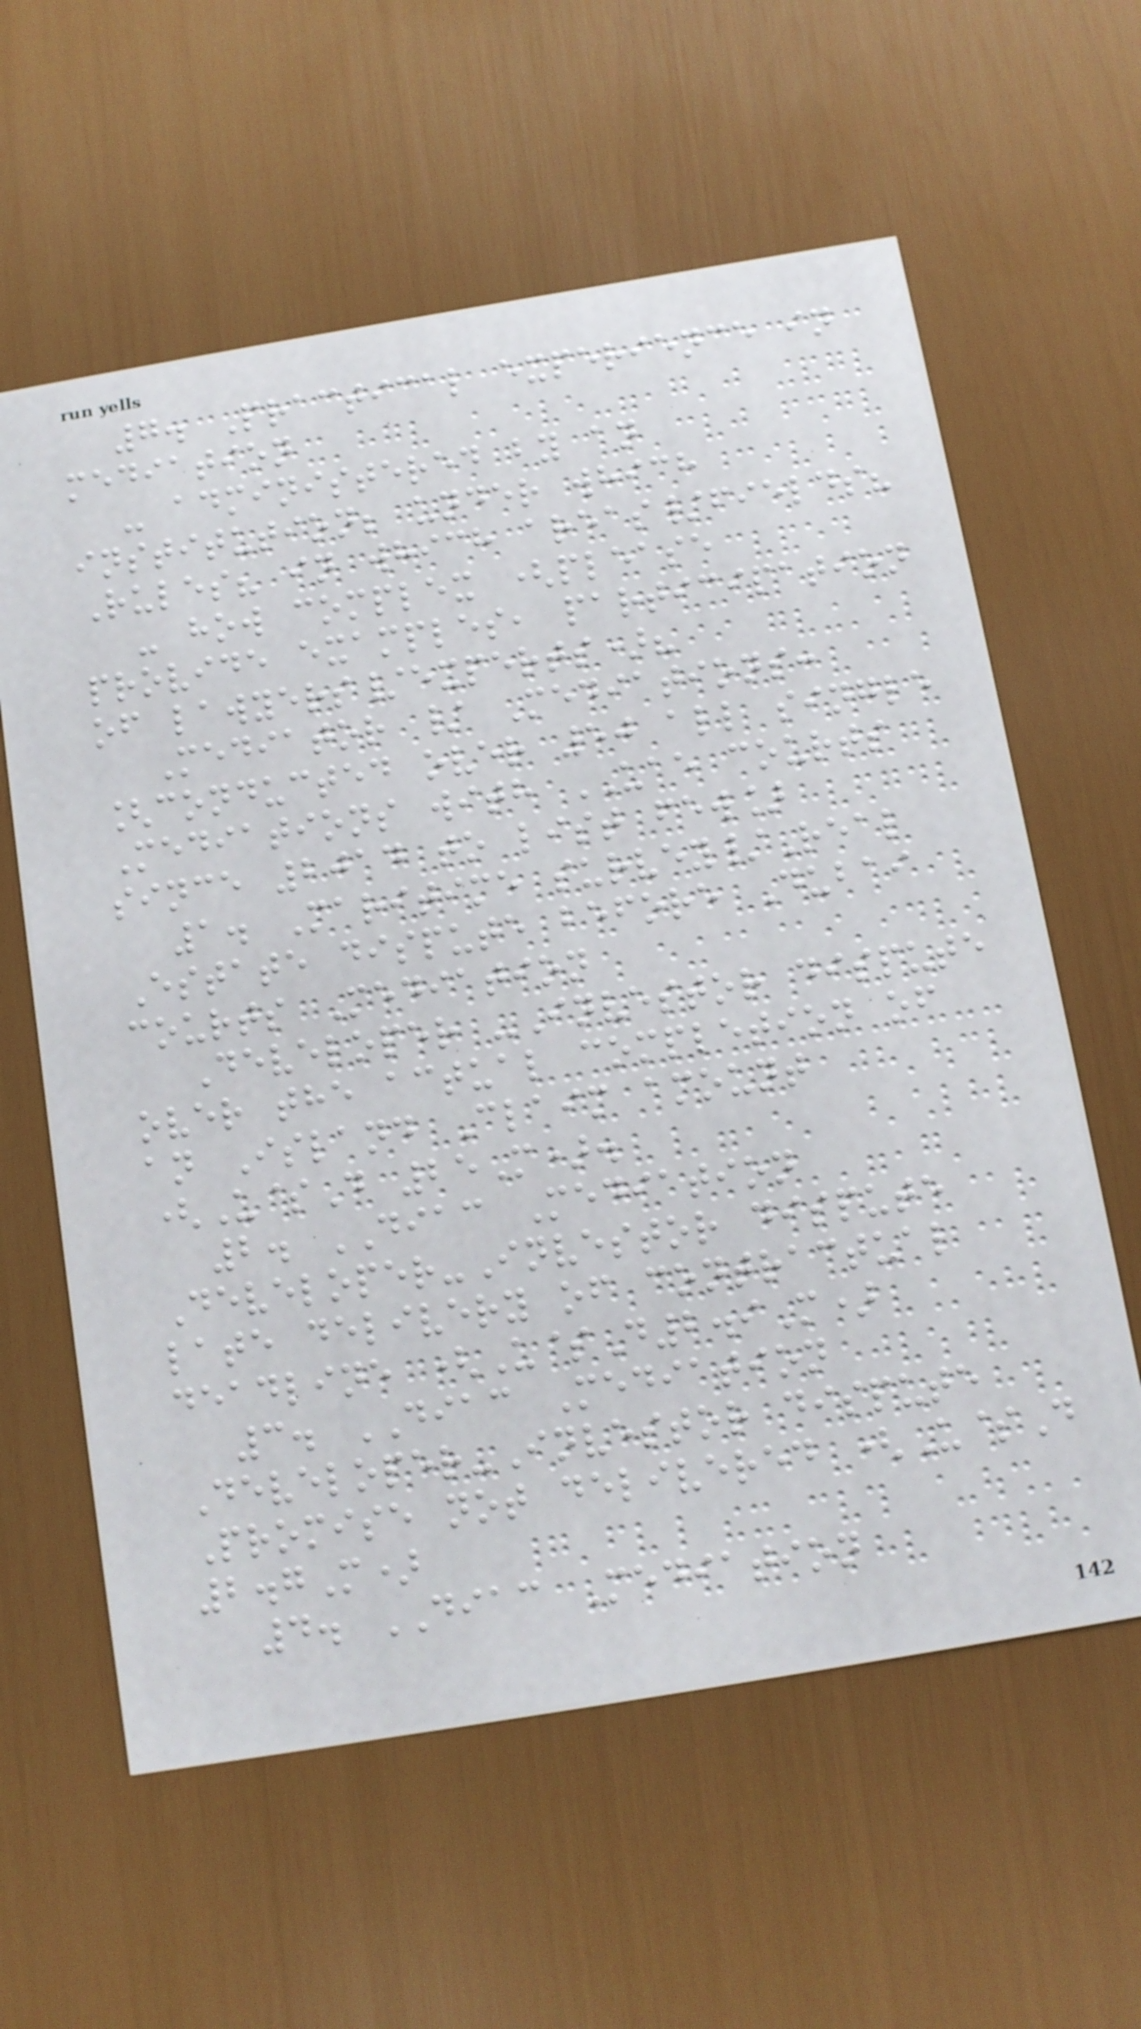7. Practical experience in
mediation
- administered by an
institution; under which
Rules? in which areas/fields?
- how complex (please
provide examples, participation
of lawyers/experts)?
Mediator / Mediations:
[conducted over 50 all single
Mediations with UAE courts
since 2014 to list few]
1. Maritime survey/Real
Estate dispute before Dubai
courts Mediation
Developer -Investor dispute
over the actual completion of
an Island Claim amount
(U$D 25M).
2. DIAC Mediation
Developer-Investor dispute
late delivery of contractual
deadline (U$D2.9M)
3. DIAC Mediation
Developer-Investor dispute
Promise not delivered (U$D
2.7M)
4. DIAC Mediation
